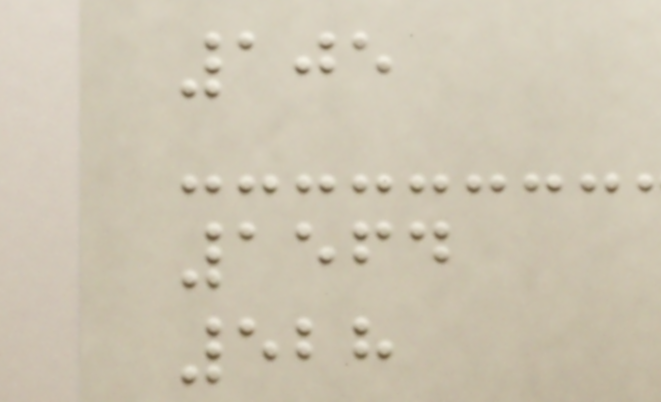105
1564
528
